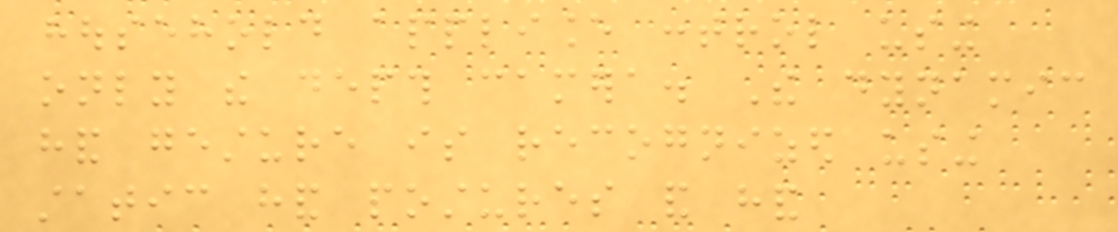household appliance control using
only the depth camera. The dynamic
hand gesture is recognized using
static hand postures and hand
